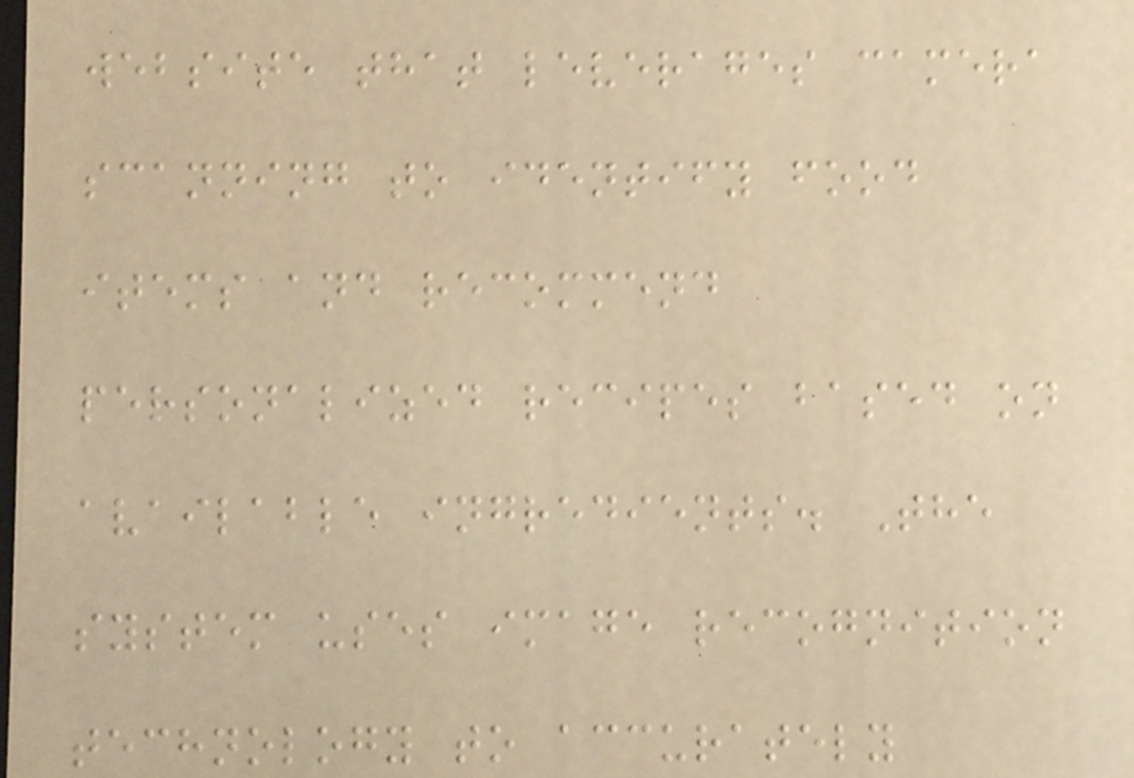website that leverages camera
scanning to identify food
items and recommend
personalized recipes based on
available ingredients. The
system uses image recognition
technology to accurately
